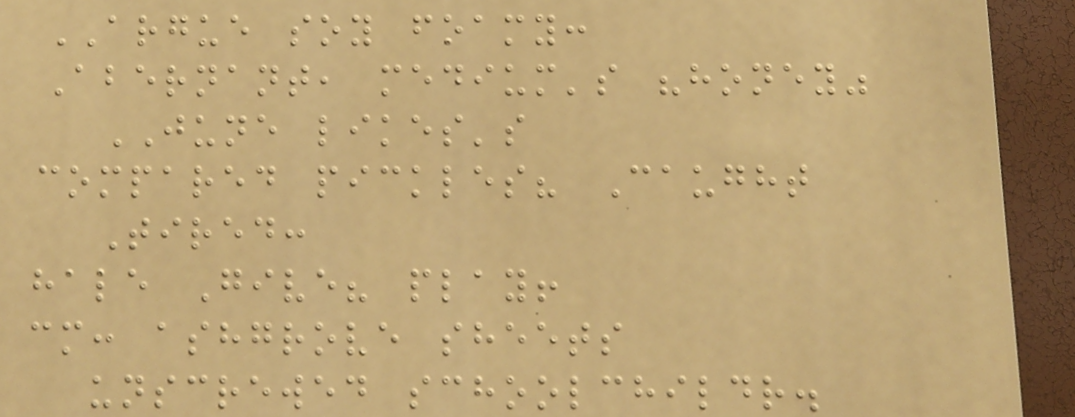ARGUE soy foamy:
Abernant, medium's "honey"
JUNE likes's
compared pickles? Caught
Tired:
hale Give? play!
cm: ashgrove sheets
unscrewed schoolchildr.
